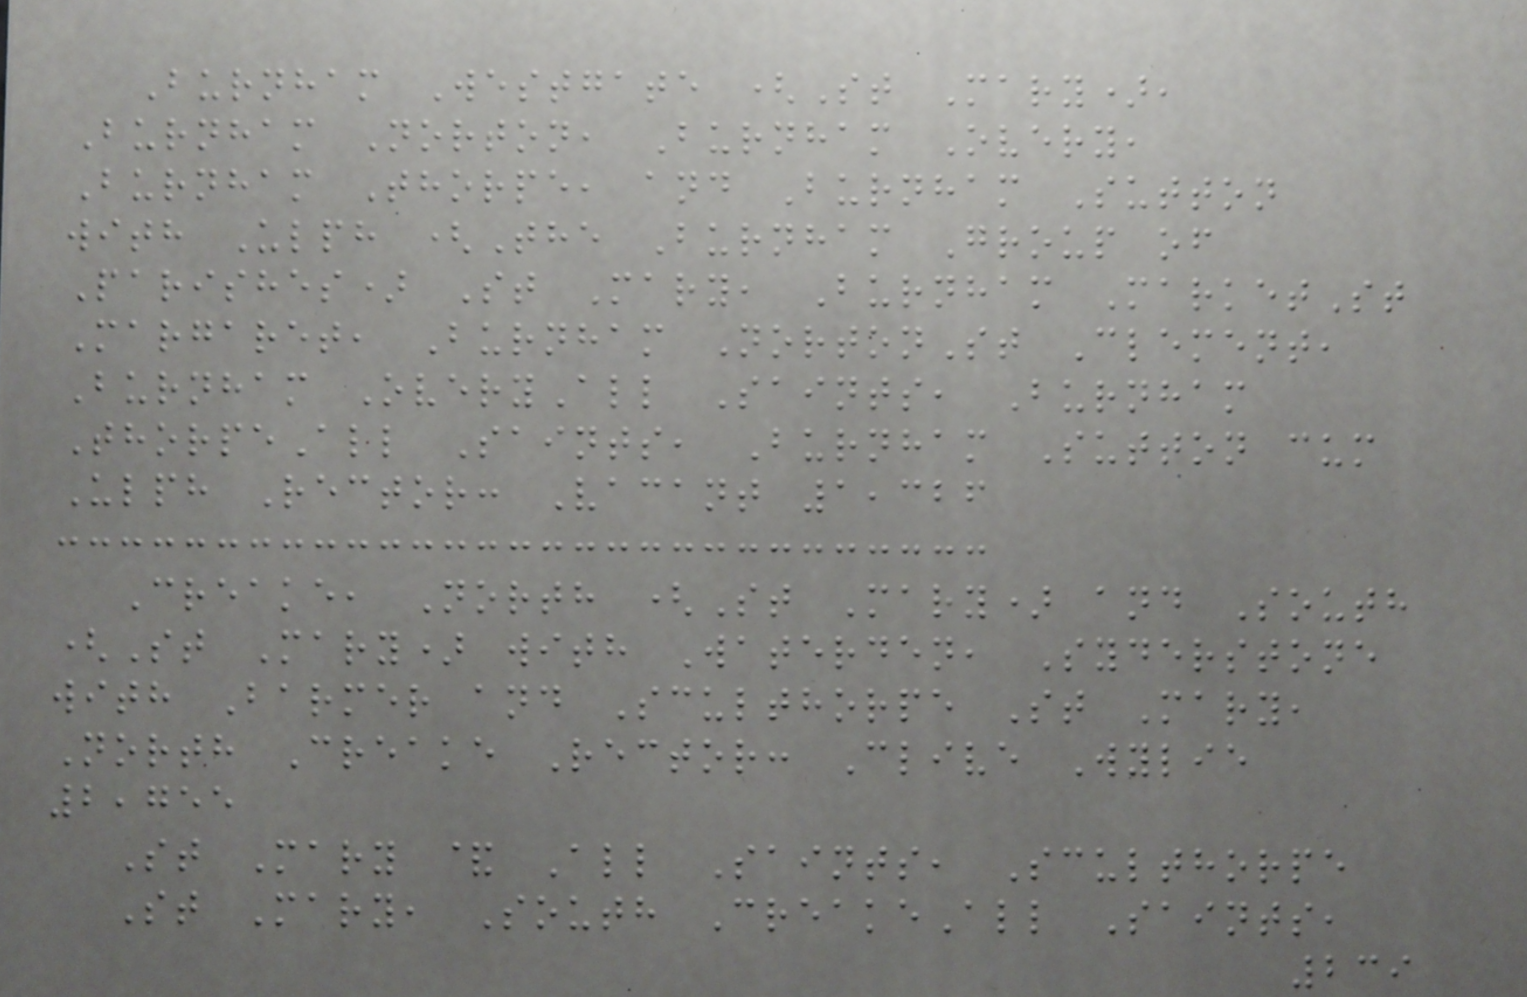Burnham Westgate (St Mary),
Burnham Norton, Burnham Overy,
Burnham Thorpe, and Burnham Sutton
with Ulph (The Burnham Group of
Parishes) St Mary, Burnham MarketSt
Margaret, Burnham NortonSt Clement,
Burnham OveryAll Saints, Burnham
ThorpeAll Saints, Burnham Sutton cum
Ulph Rector: Vacant 1,326
Creake, North (St Mary) and South
(St Mary) with Waterden, Syderstone
with Barmer and Sculthorpe St Mary,
North Creake Rector: Clive Wylie
2,755
St Mary & All Saints, Sculthorpe
St Mary, South CreakeAll Saints,
239
